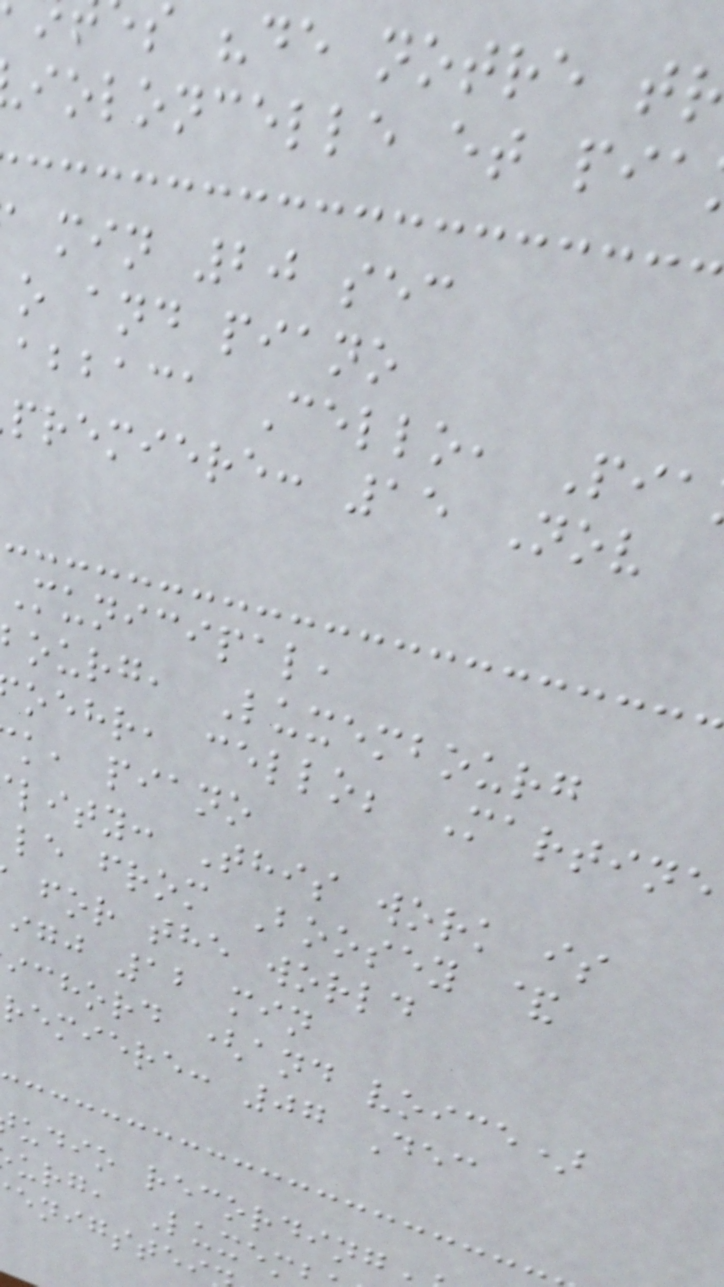"de notre t
ioloncelle et pia
min 20 sec
o and piano
abbaca Cello, Pia
premiere: 15 Nov
Municipal,
ourg, Luxembourg
oehr, cello; Martine
k, piano
lity: This work is
le from Boosey &
for the world
igj 12 min
ichord (and voice)
remiere: 07 Dec
udio recording
urg, Luxem
